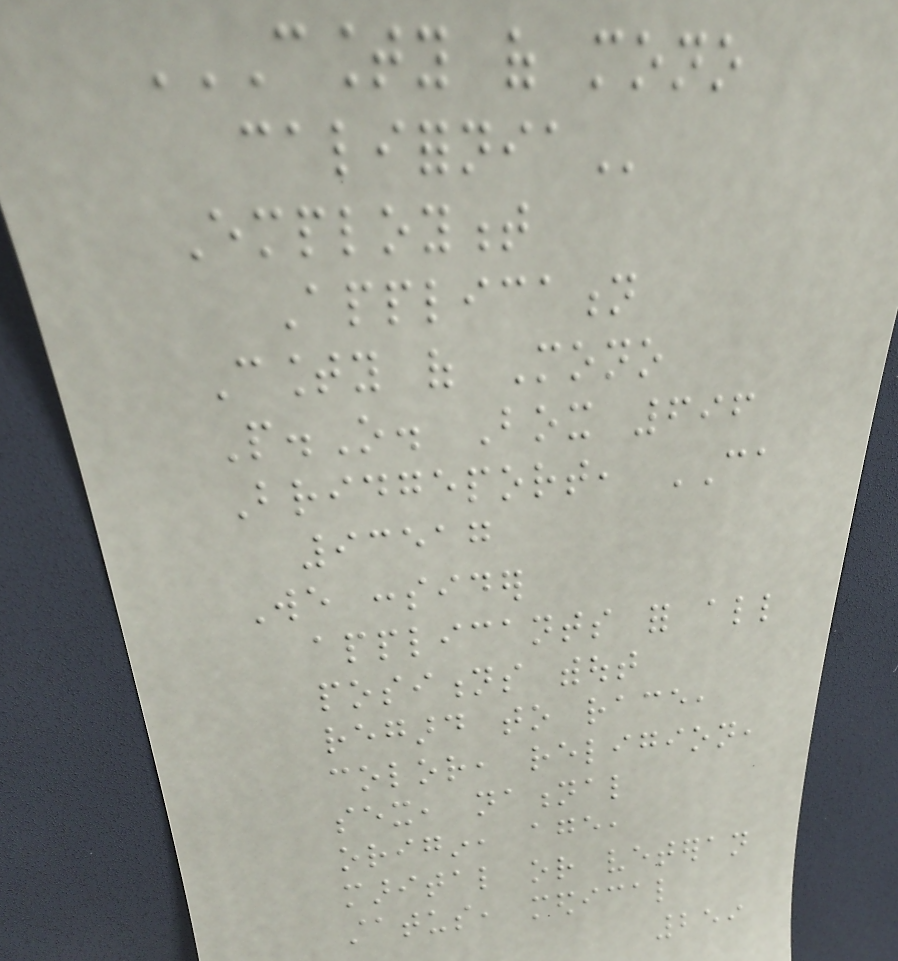COUNTY OF MONO
CALIFORNIA
Employment
Application
County of Mono
P.O. Box 696
Bridgeport, CA
93517
We consider
applicants for all
positions without
regard to race,
color, religion,
sex, national
origin, age,
marital or veteran
status, medical
259
